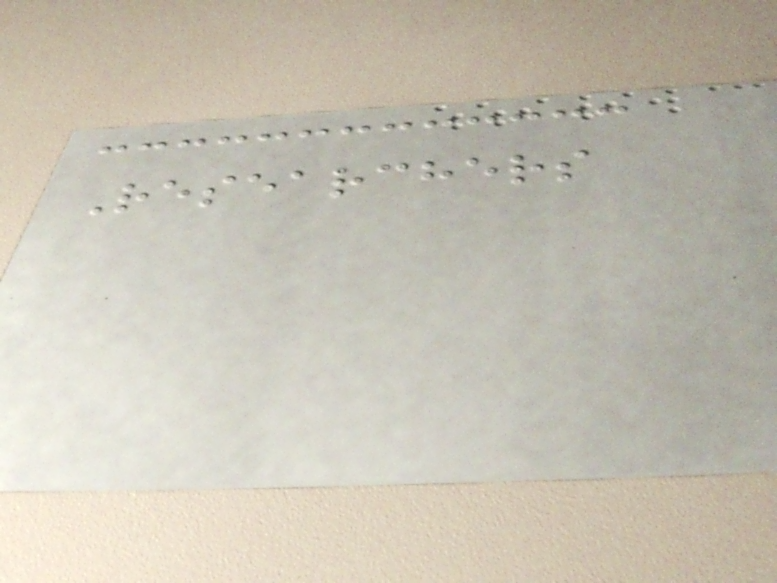Researchers
